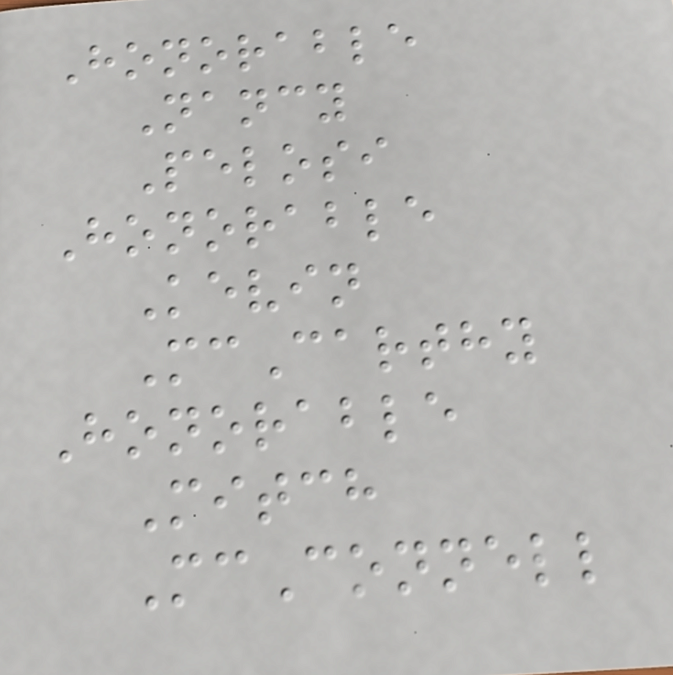Honorable
Nancy
Pelosi
Honorable
Kevin
McCarthy
Honorable
Mitch
McConnell
